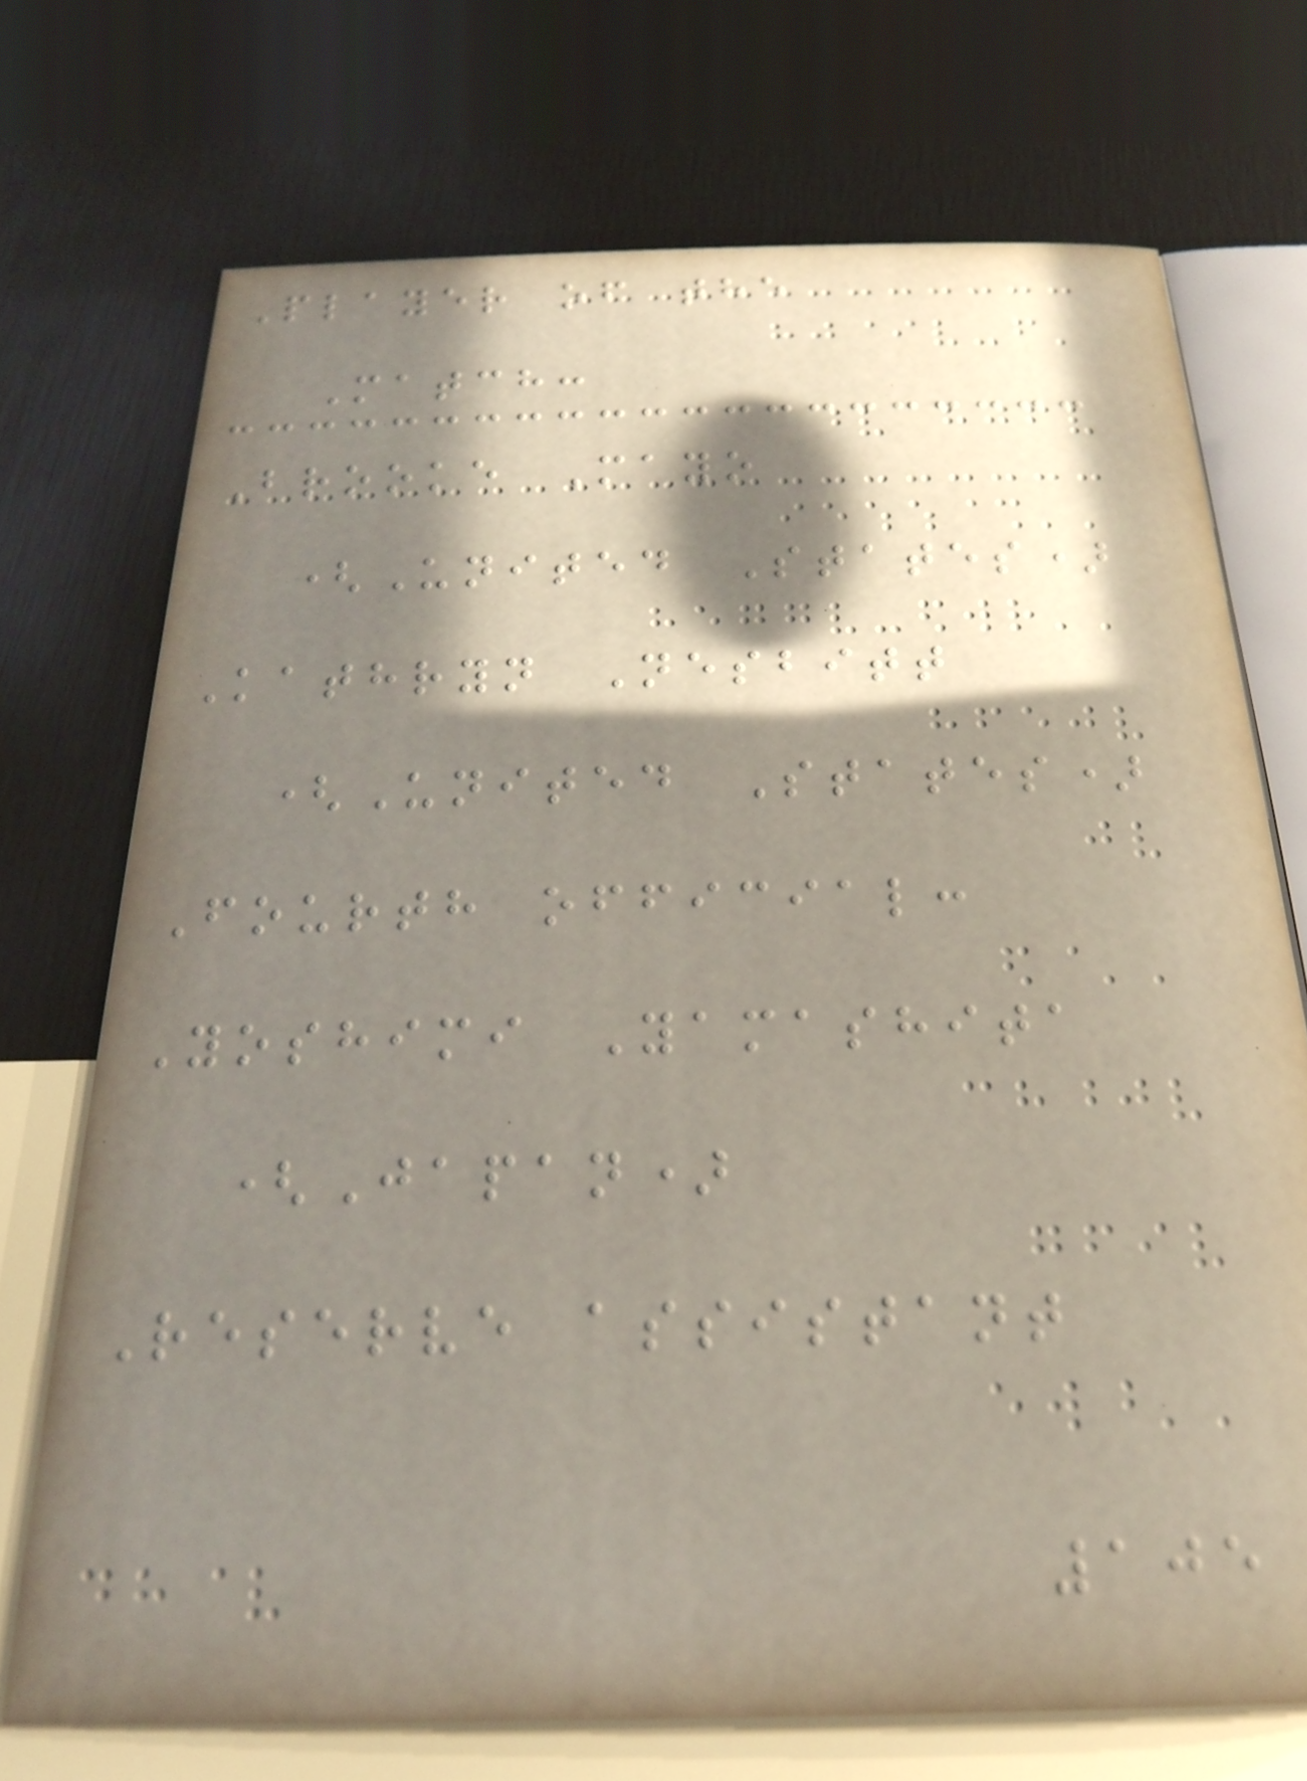Player of the
Match:
Brooke Mayo
(United States)
Kathryn Nesbitt
(United States)
Fourth official:
Yoshimi Yamashita
(Japan)
Reserve assistant
105
